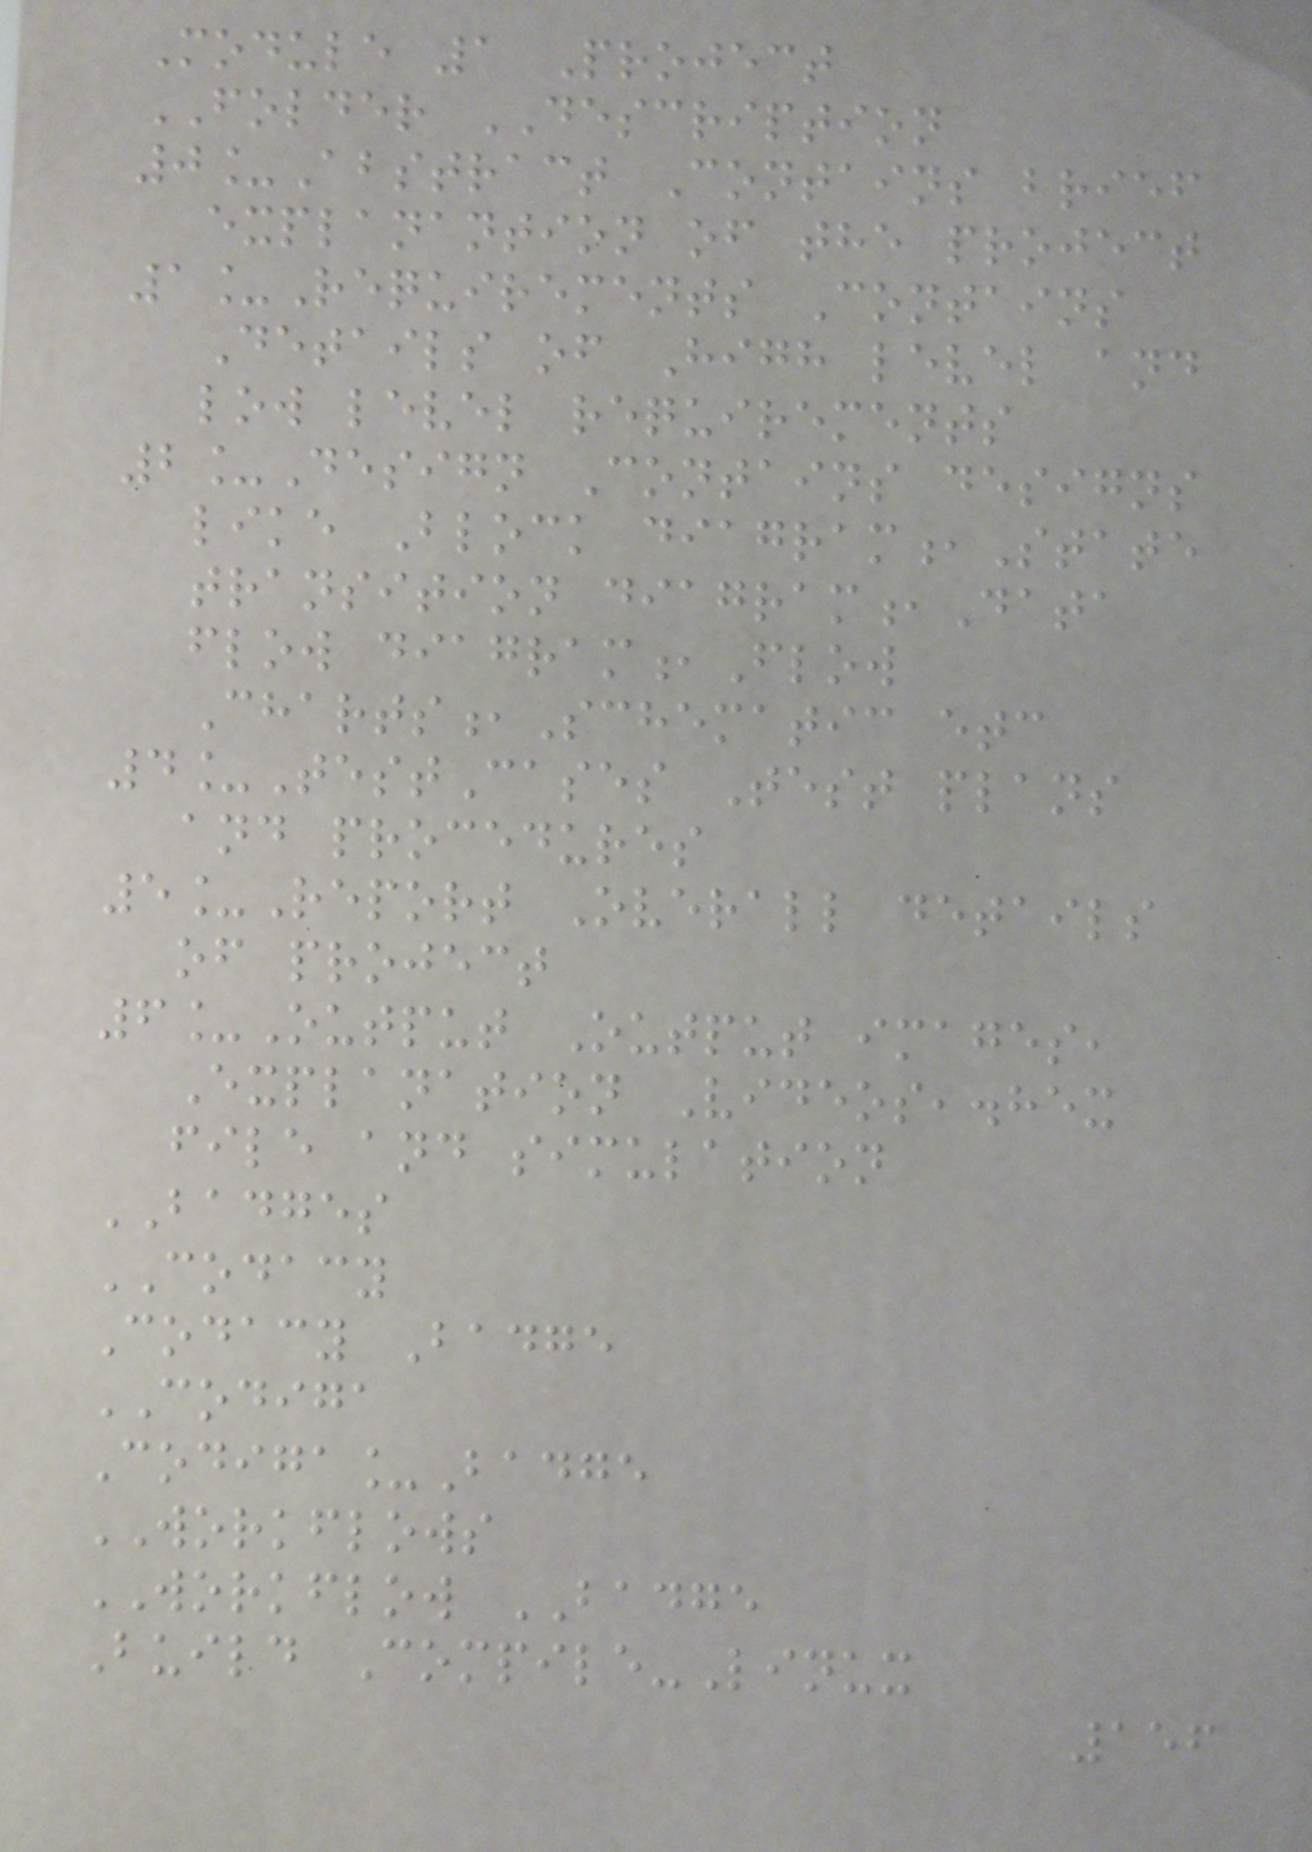Module 1 Project
FOLDER DESCRIPTION
0_Abstract Contains brief
explanantion of the project
1_Requirements Contains
Details of High level and
low level requirements
2_Design Contains designs
like Block diagram,State
transition diagram,Data
flow diagram,Flow
Charts,Schematic etc
4_TestCases Test plans
and procedures
5_Report Overall details
of project
6_Output Output images,
Explanation Videos,.hex
file and simulation
BADGES
CODACY
Codacy Badge
CODIGA
Codiga_Badge
WORKFLOWS
WORKFLOW BADGE
Build Compile-Linux
156
